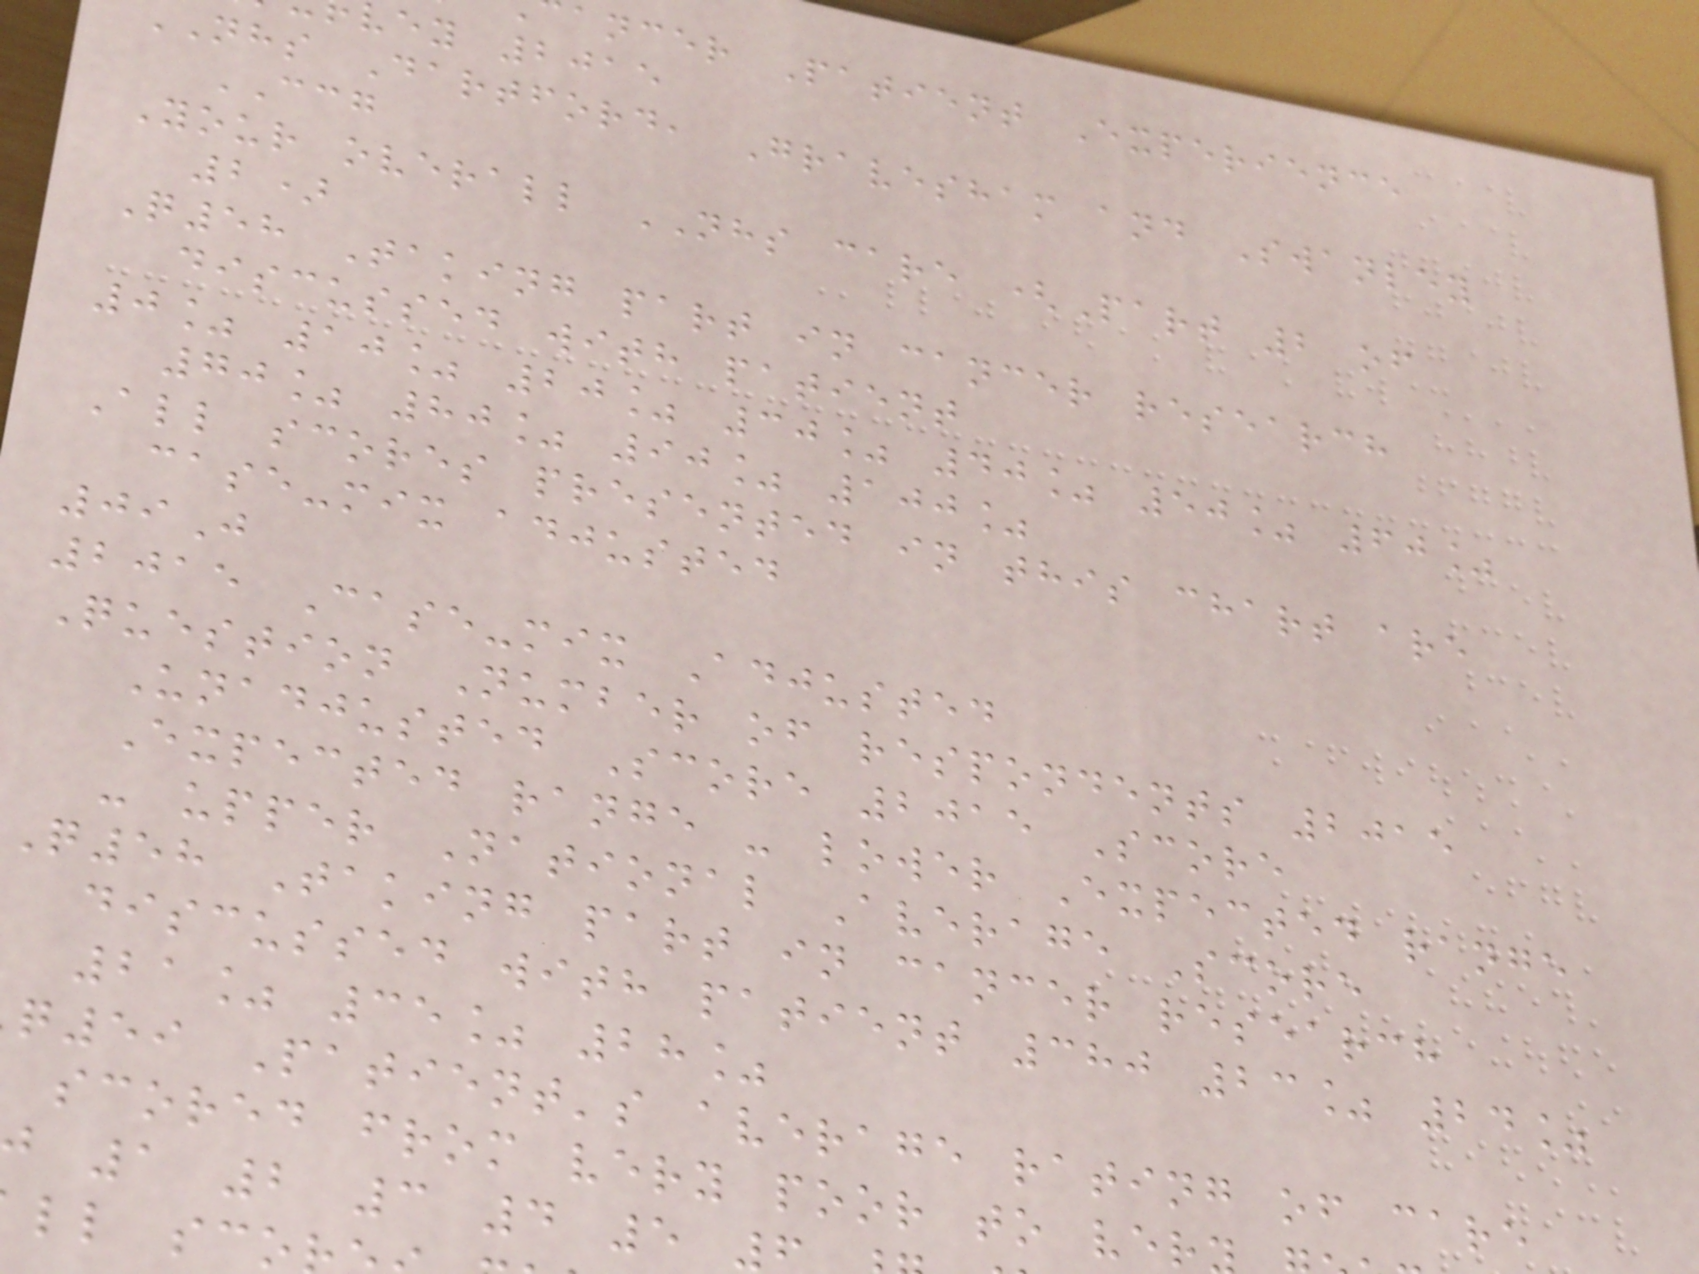ancer Patient Experience
vey 2015
nhs Dartford, Gravesham and Swanley
CCG
Your overall NHS care (Part 2 of
2)
Q58 Taking part in cancer research
discussed with patient
0% 10% 20% 30% 40% 50% 60%
70% 80% 90% 100%
All scores presented in this chart are
case-mix adjusted
09J
2015 Case-mix Adjusted
Question Number of respondents 2015
Unadjusted Score 2015 Score
Expected range - lower Expected range
- upper National Average Score
Q58 Taking part in cancer research
discussed with patient 380 23% 24%
21% 35% 28%
q59 Patient's average rating of care
scored from very poor to ver
1 2 3 4 5
